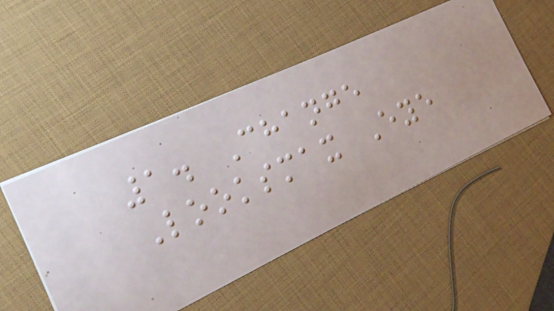1. Change
Looksmax Eye
